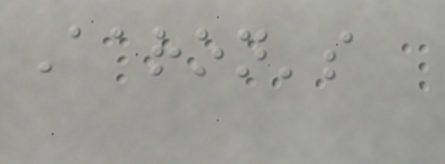Aaron's
